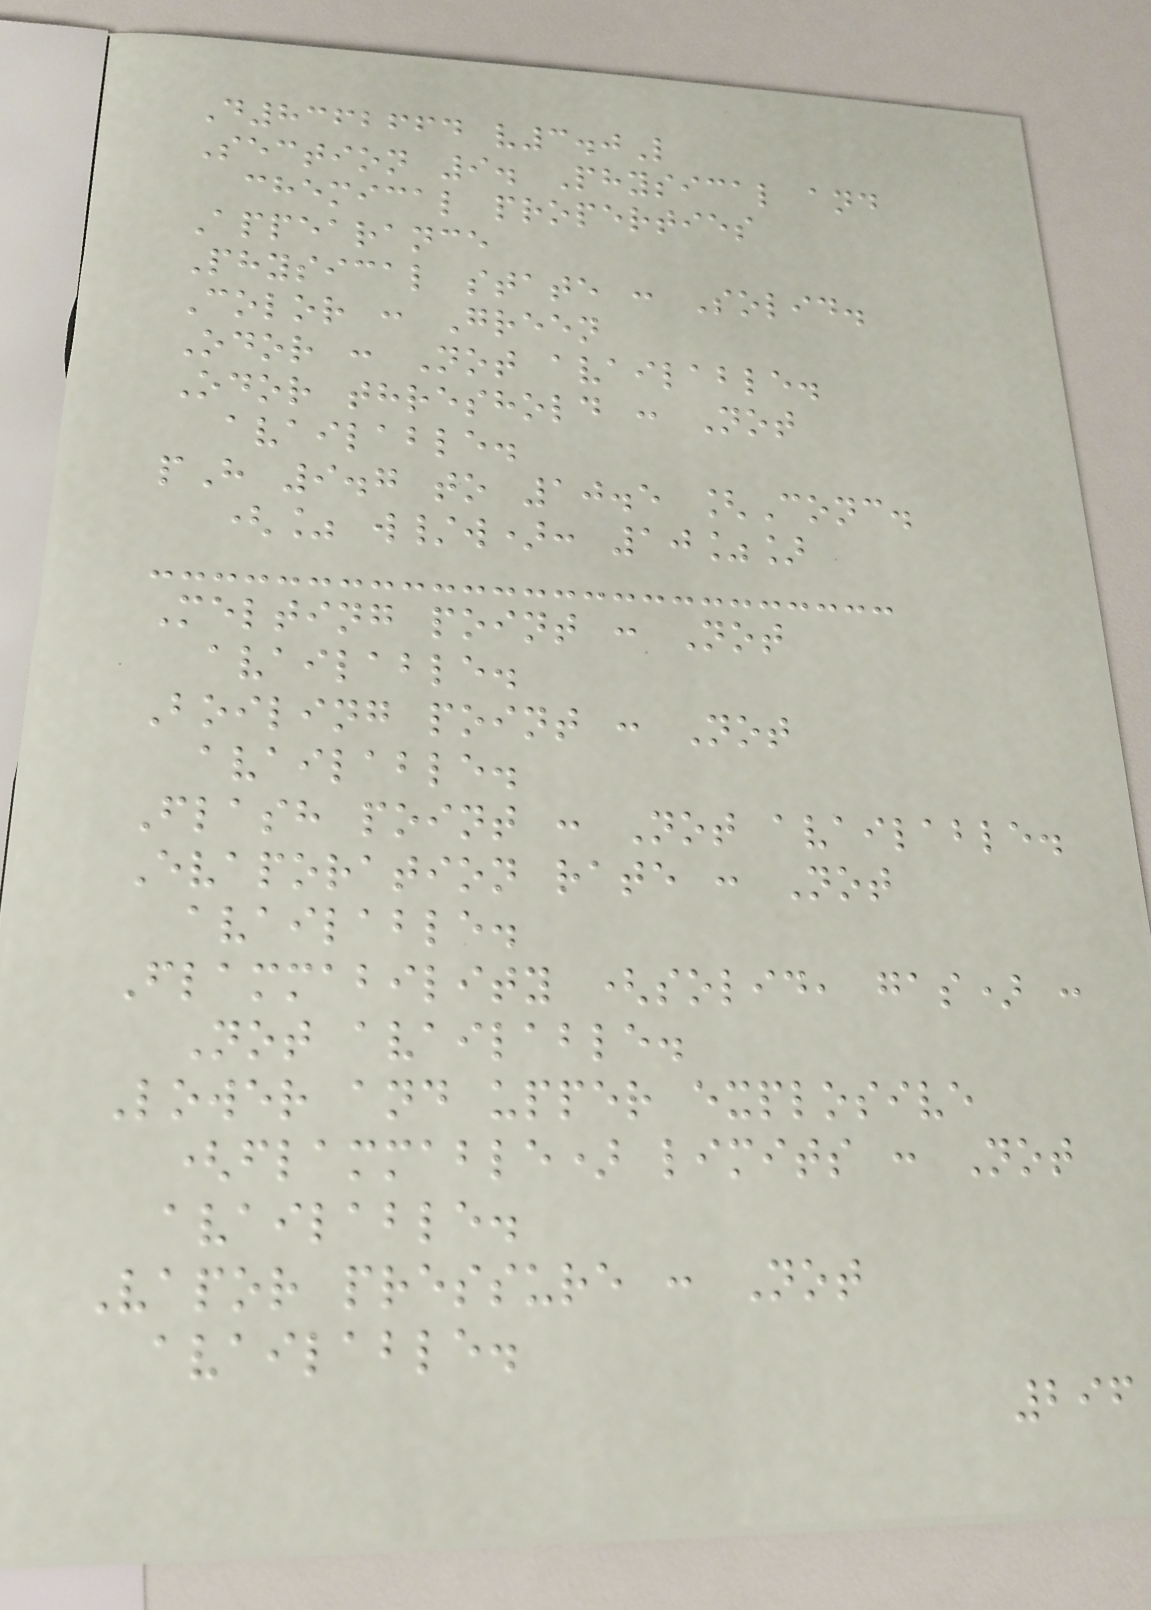D8362664 v3.0L
Section 9. Physical and
chemical properties
Appearance
Physical state : Solid.
Color : Green
Odor : Not available.
Odor threshold : Not
available.
pH 9.7 to 10.5 [Conc.
(% w/w): 10%]
Melting point : Not
available.
Boiling point : Not
available.
Flash point : Not available.
Evaporation rate : Not
available.
Flammability (solid, gas) :
Not available.
Lower and upper explosive
(flammable) limits : Not
available.
Vapor pressure : Not
available.
296
